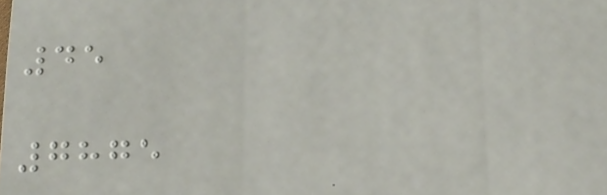45
7875
